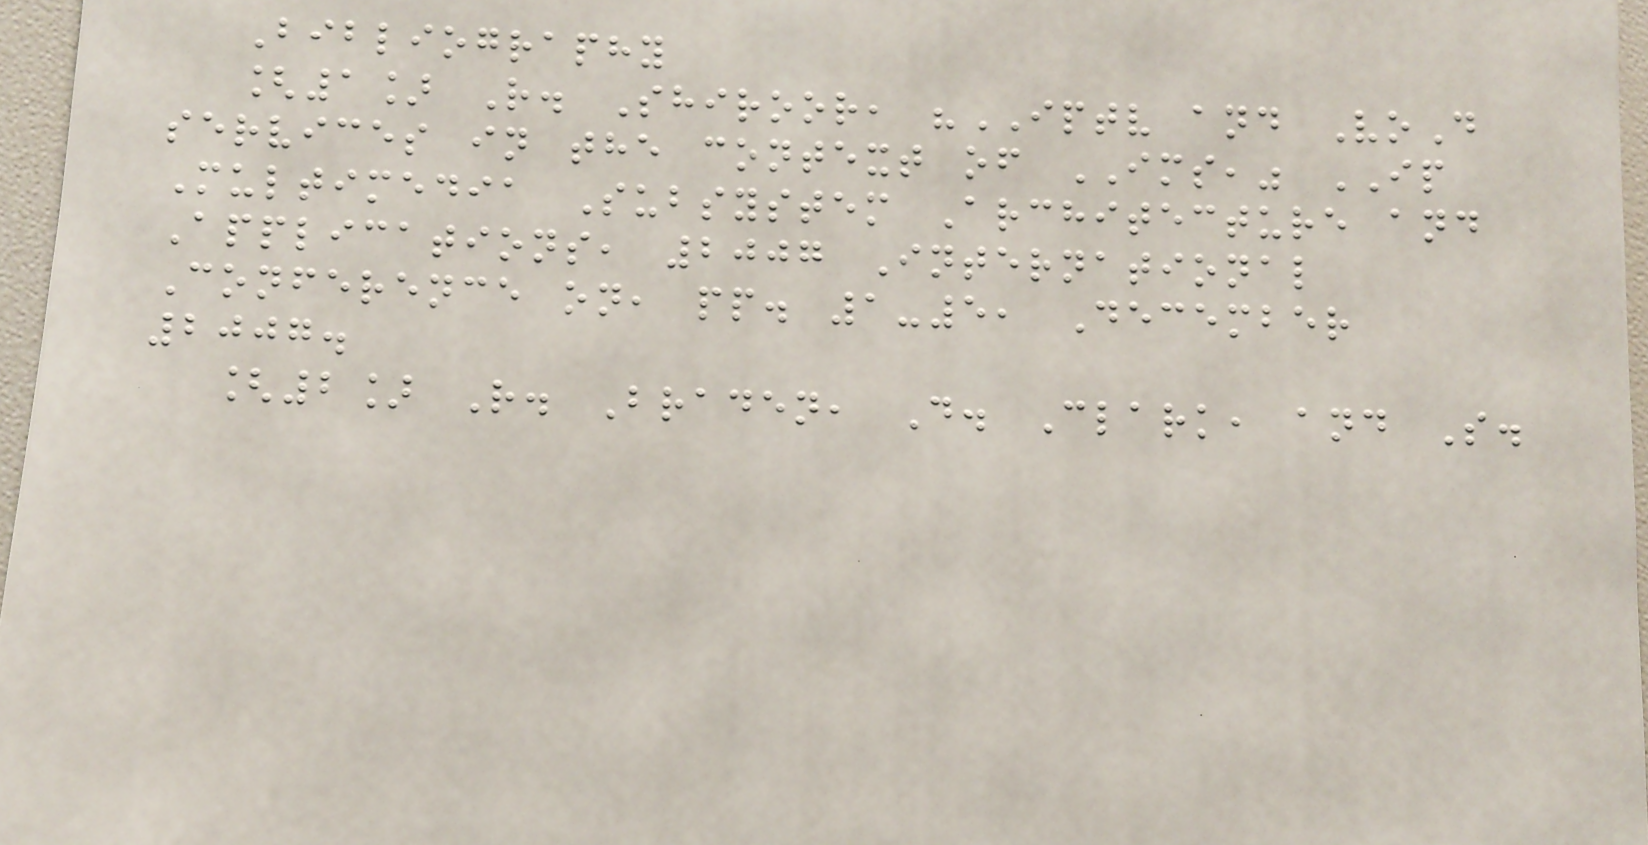Bibliography
[1] R. Shiroor, "IPTV and VoD
services in the context of IMS," IP
Multimedia Subsystem Architecture and
Applications, 2007 International
Conference on, pp. 1-5, December
2007.
[2] R. Braden, D. Clark, and S.
